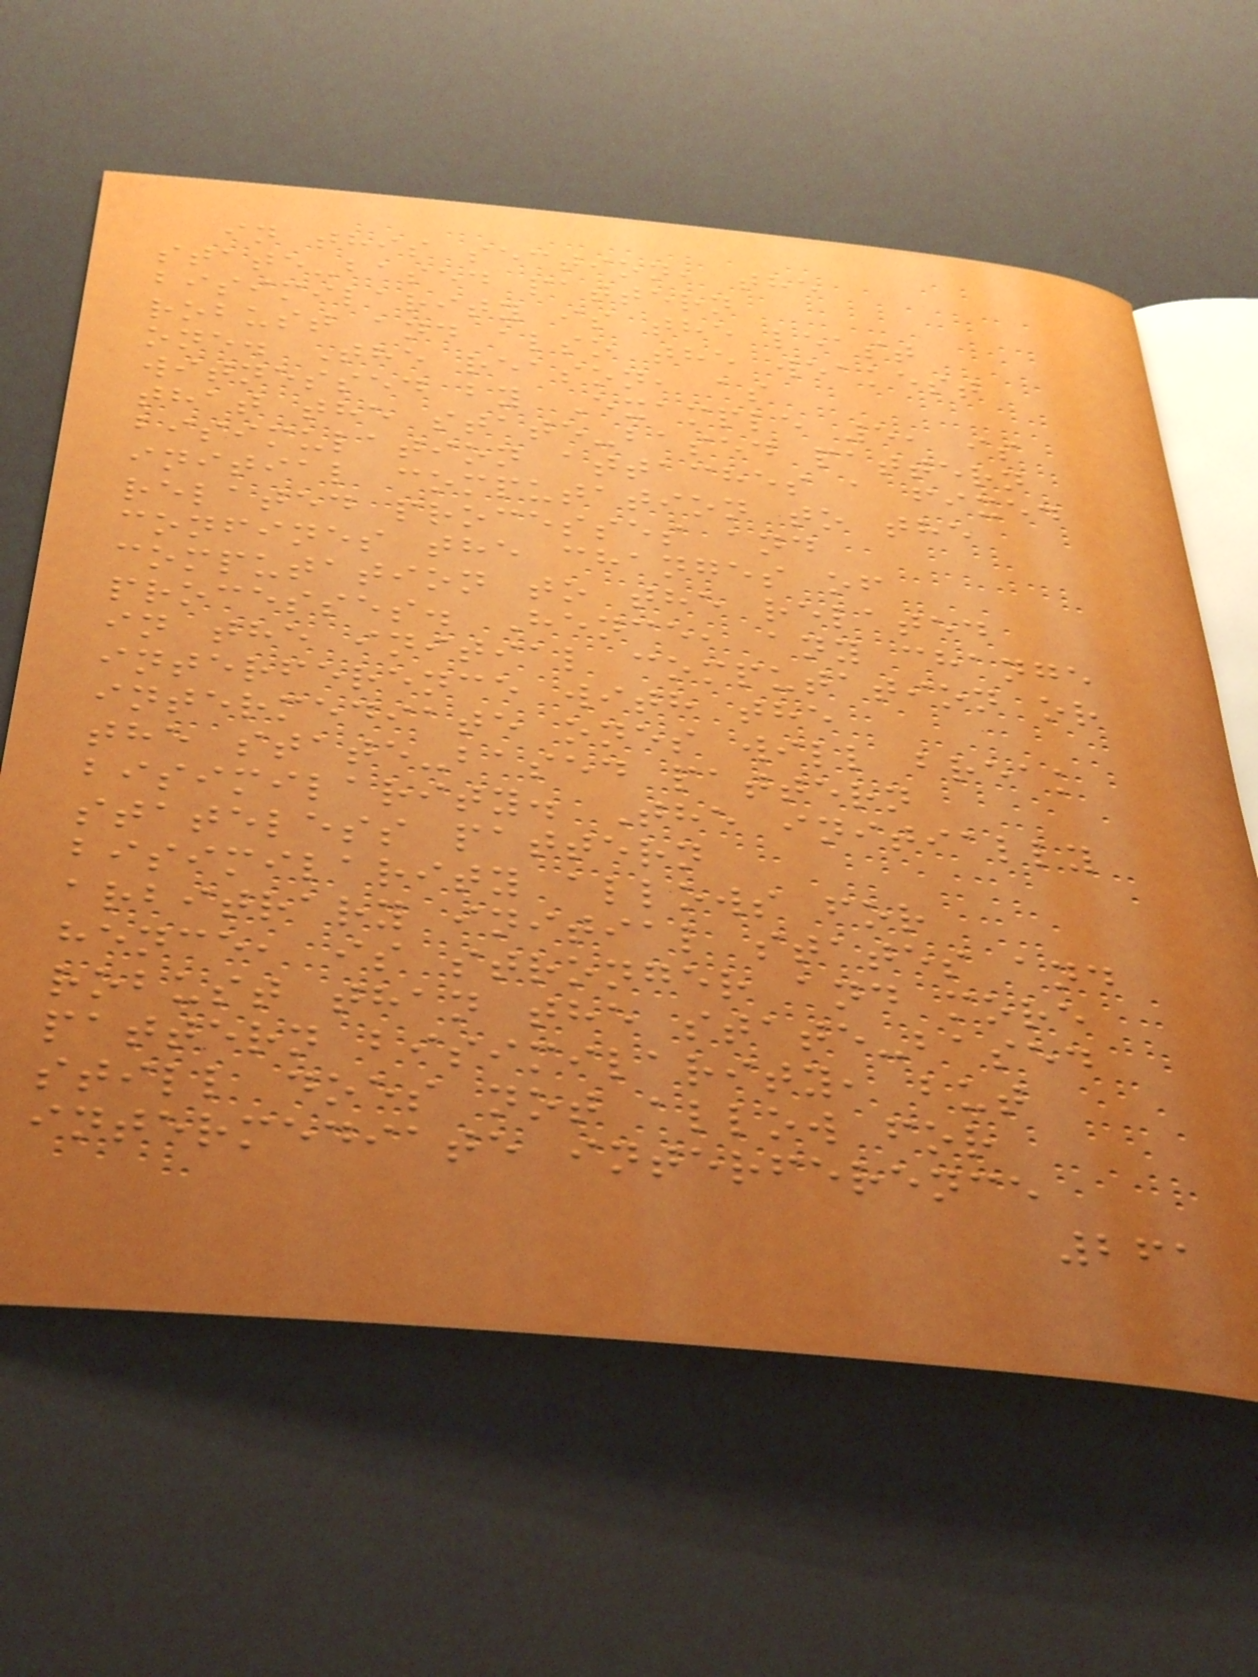in this section, the
state-based pattern
bisimilarity is the least
robust and also the weakest
one. The reason, as
witnessed by Example 5, is
that the state-based pattern
bisimulation attaches a fixed
initial computation to the
related processes and
confines the changes of
computation to the related
processes. Hence, any change
in the initial computation or
interference with the
intermediate ones will break
the state-based pattern
bisimilarity. The initially
stateless pattern
bisimilarity allows for
arbitrary initial states and
hence, is stronger and more
robust than the state-based
pattern bisimilarity, but
still does not allow for
intermediate interference
261
